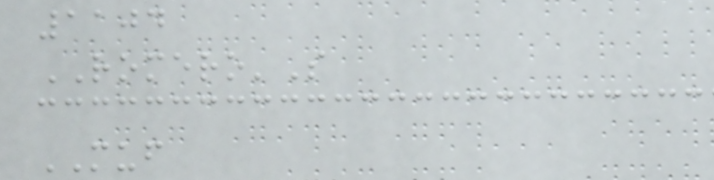1104
ROMERO'S
MUF
